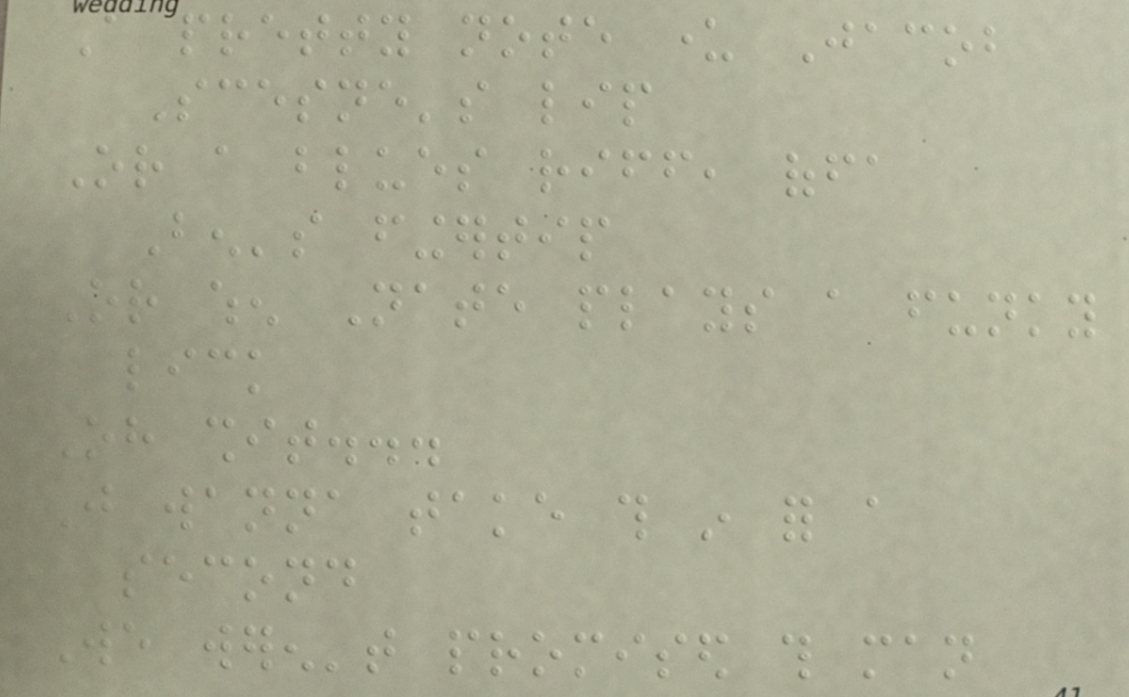A pretty note under Jacob
Scesne's lip
Or a blues riff, offa
Ben's fingertip
Or when Nate plays a funky
lick
Oh shit...
Just wanna take this in for a
second
We weren't promised this man
